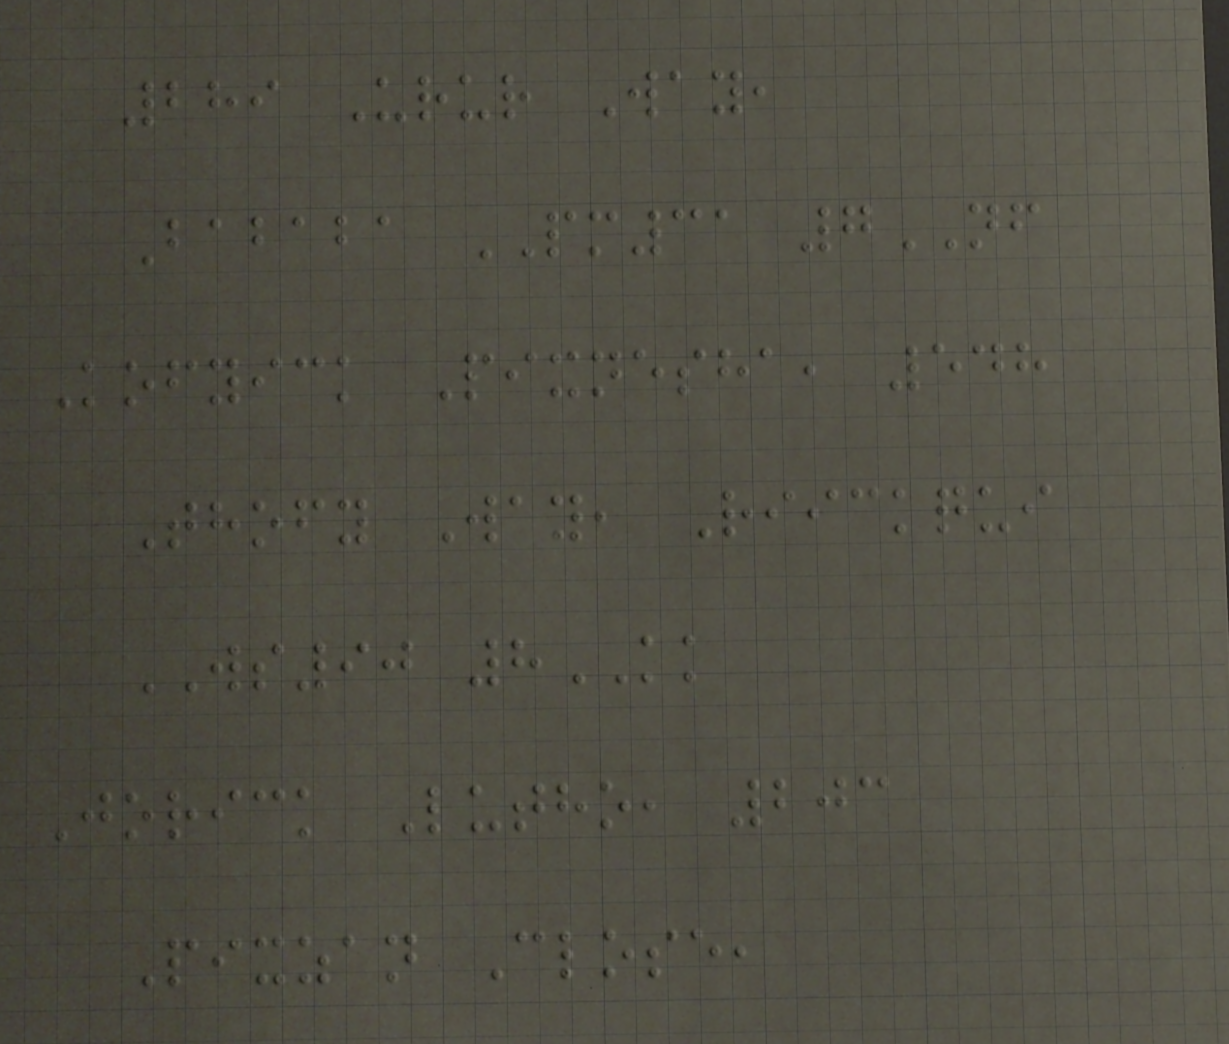289 Urur Way,
Bababa PM31 7NF
Kofyick Pixnesha, 548
Thofy Way, Riickqui
WS90 8KK
Jorick Lutho, 203
Pixzan Close,
